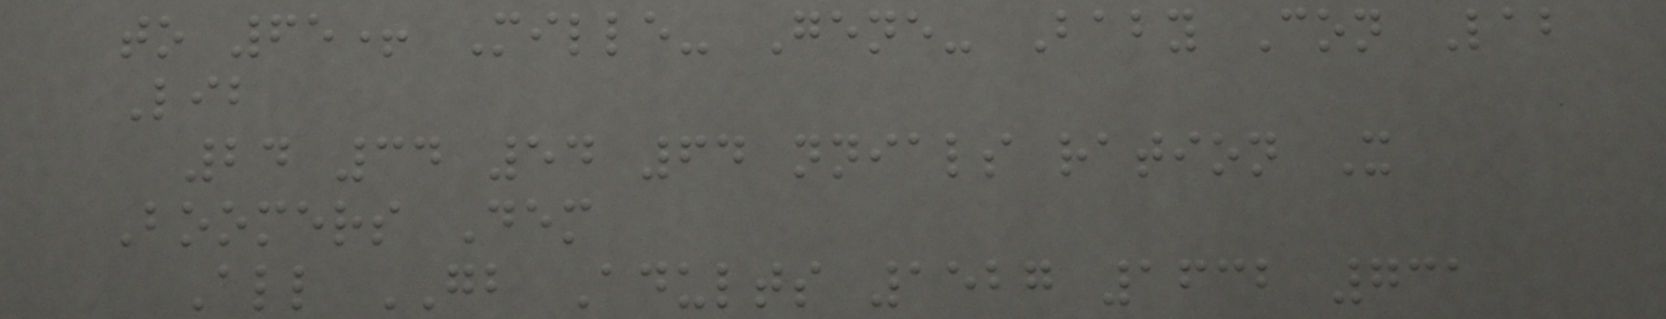to 65+ Mille- Gene- Baby Con Lab
Lib
24 34 54 64 nnials ration X
Boomers Dem
All GB Adults 1527 1632 731
